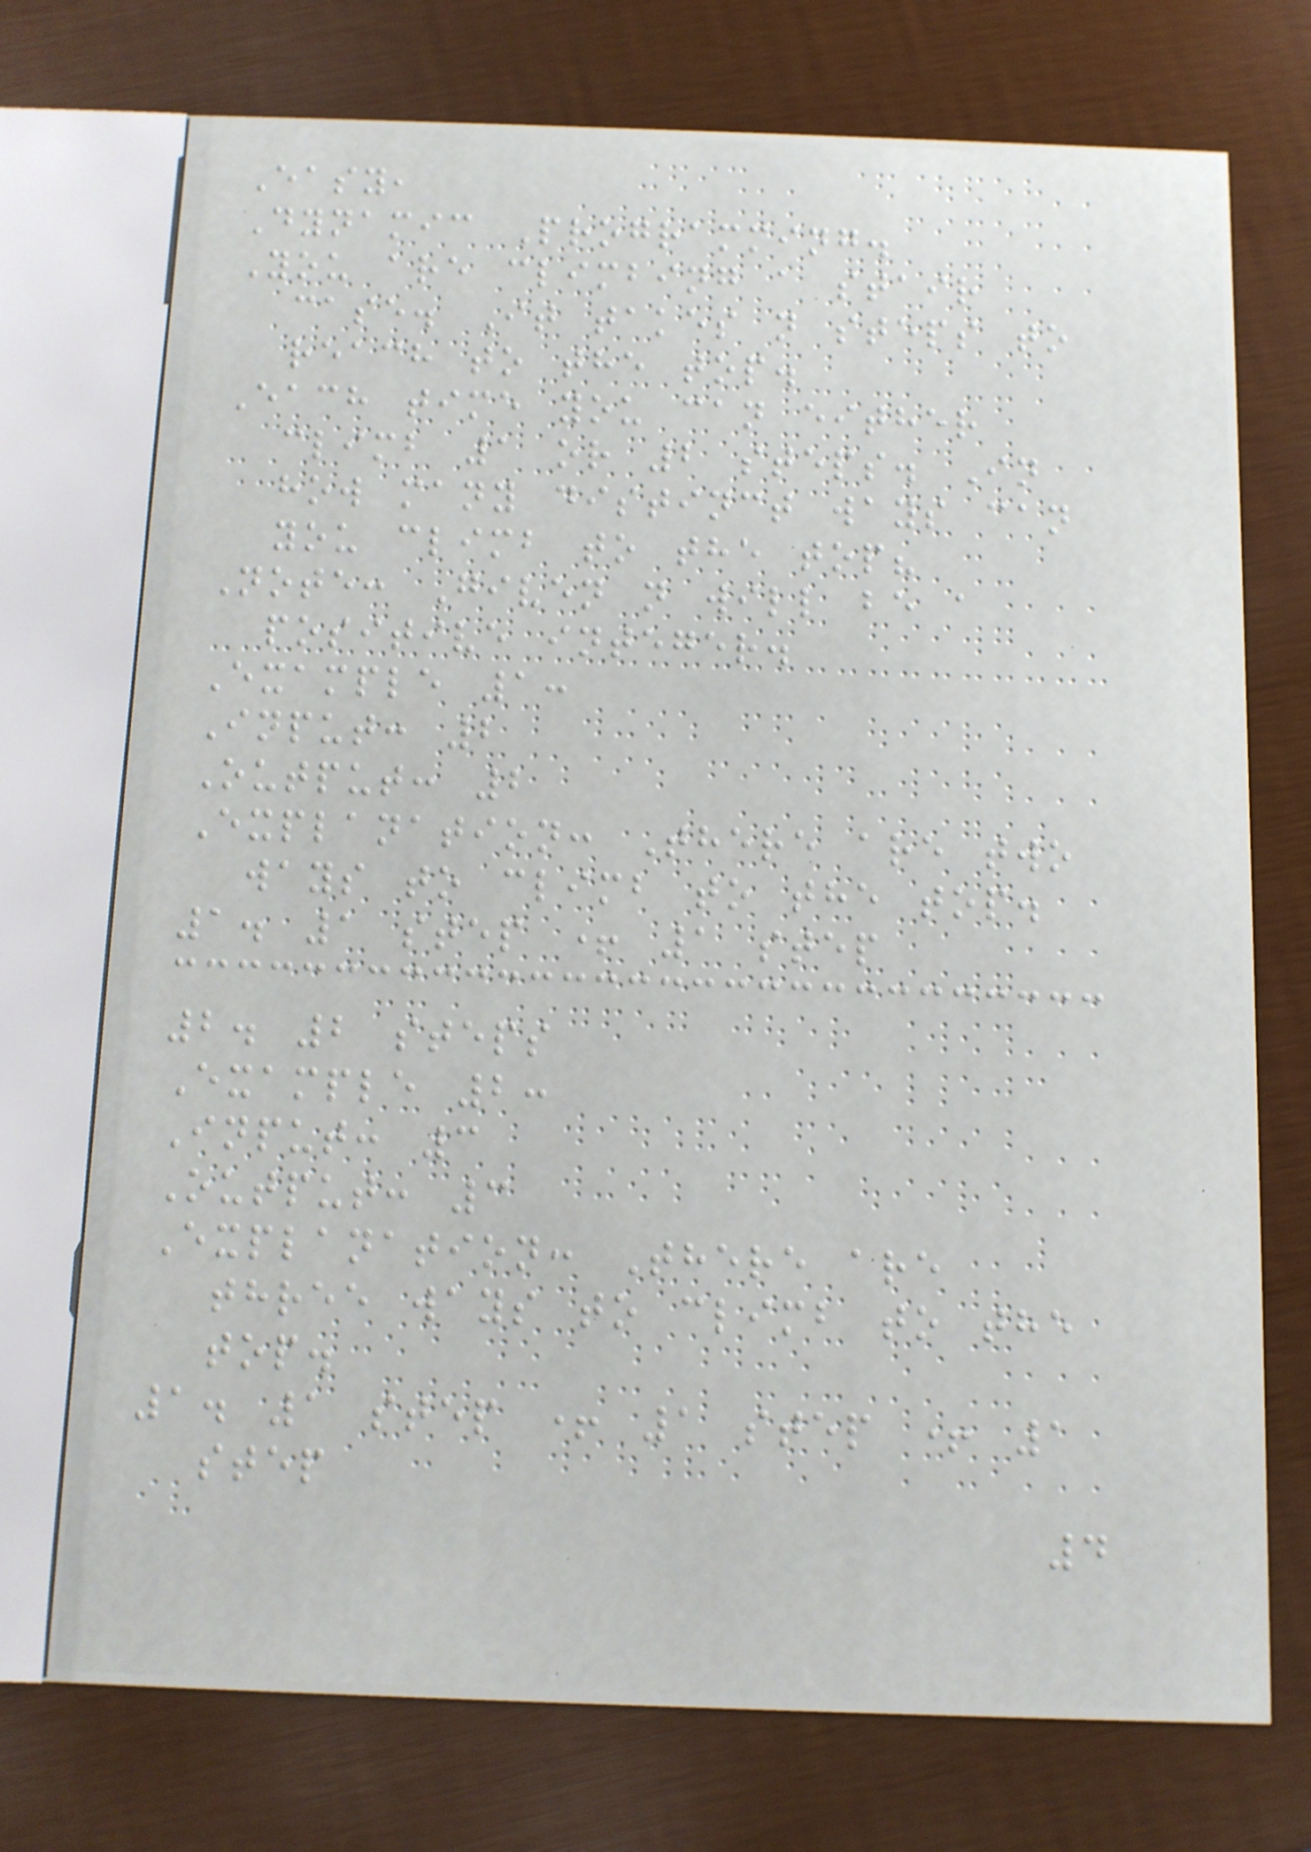Easy,
Dynamic Programming.
You are climbing a stair
case. It takes n steps to
reach to the top.
Each time you can either
climb 1 or 2 steps. In
how many distinct ways can
you climb to the top?
Note: Given n will be a
positive integer.
Example 1:
Input: 2
Output: 2
Explanation: There are two
ways to climb to the top.
1. 1 step + 1 step
2. 2 steps
Example 2:
Input: 3
Output: 3
Explanation: There are
three ways to climb to the
top.
1. 1 step + 1 step + 1
step
4
